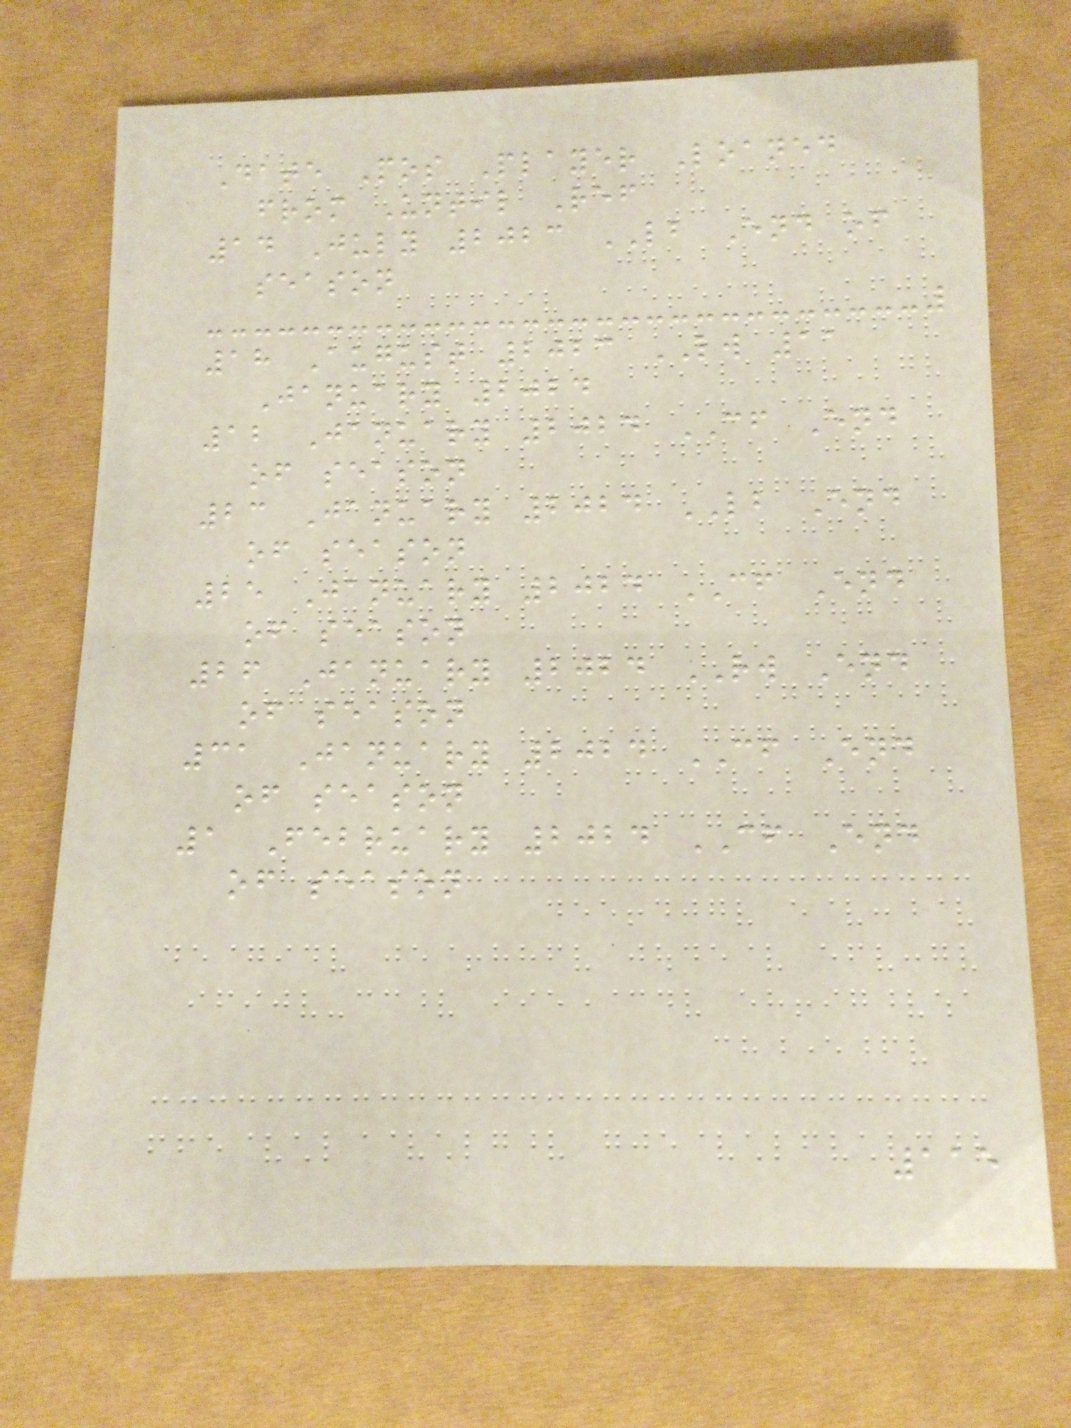Date Pos Player Loaned
from Until Ref
14 July 2023 LB End of
season
18 August 2023 LW 11
January 2024
12 January 2024 CF End
of season
23 January 2024 LB End
of season
25 January 2024 CF End
of season
26 January 2024 RW End
of season
31 January 2024 CF End
of season
1 February 2024 CF End
of season
115
